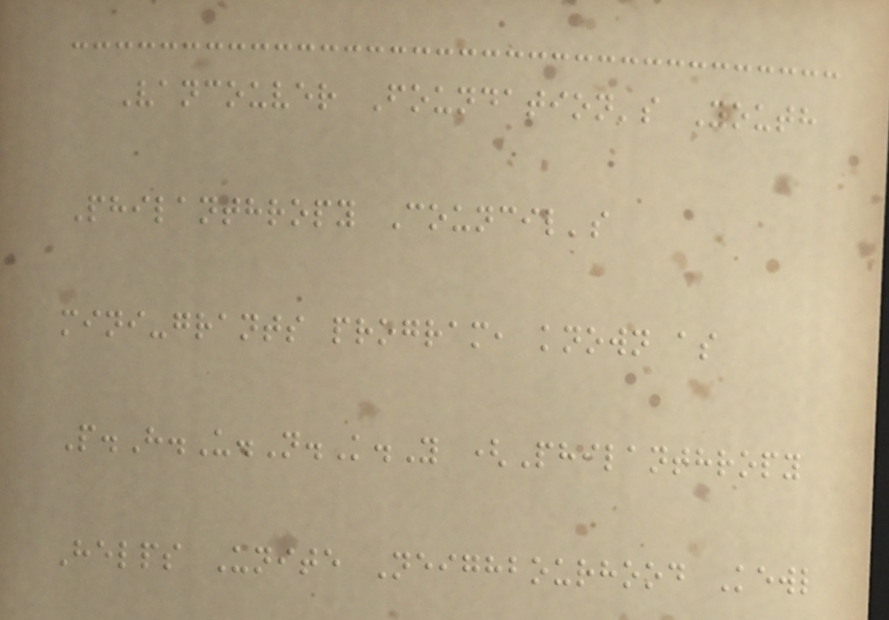Vancouver Foundation's Youth
Philanthropy Council's
mini-grants program, known as
P.H.U.N.K.Y (Philanthropy
Helps Unite Neighbourhood Kewl
